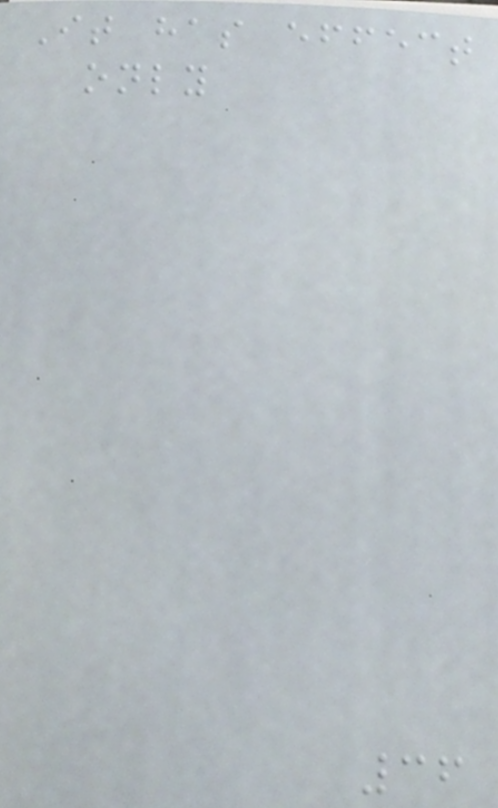It has effect
only
36
